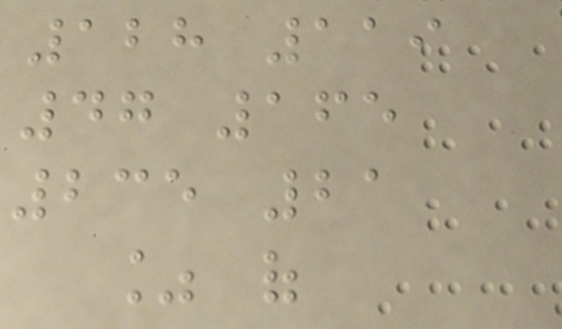128 119
47 165
235 21
% of
